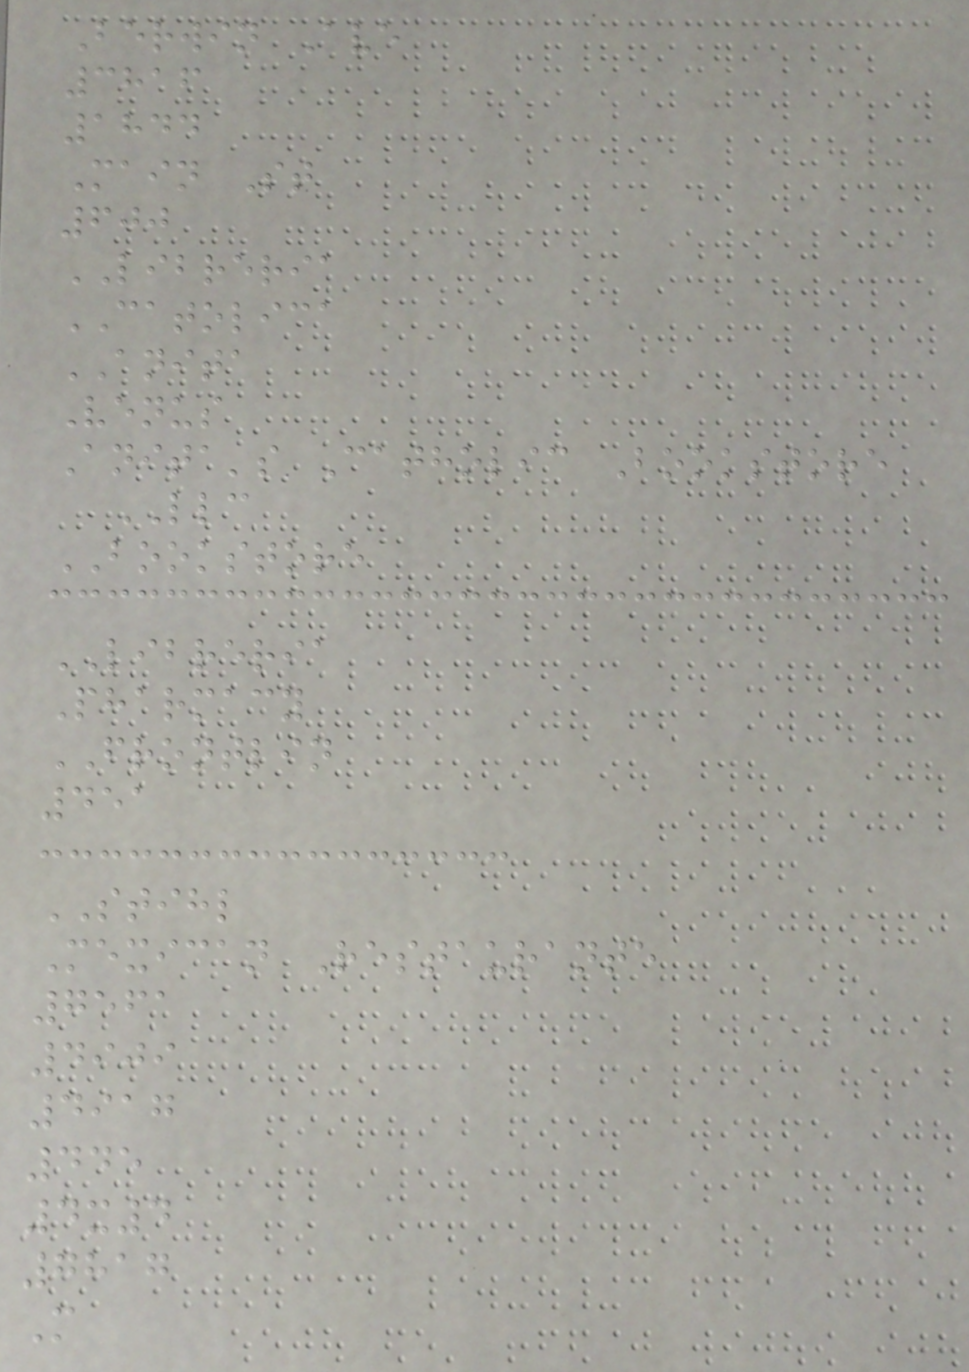Berwin Ave
3816
1844
Main St
600
LIBRERIA
CATOLICA
ANITA
Venus
Anita's Catholic Bookstore
LLC
BOOKSTORE
LIBRERIA
Pharmacy
FRONTLIN
451
STIHL
Mexican Restaurante
7561
4909
4917
445
4x4
7817
M
